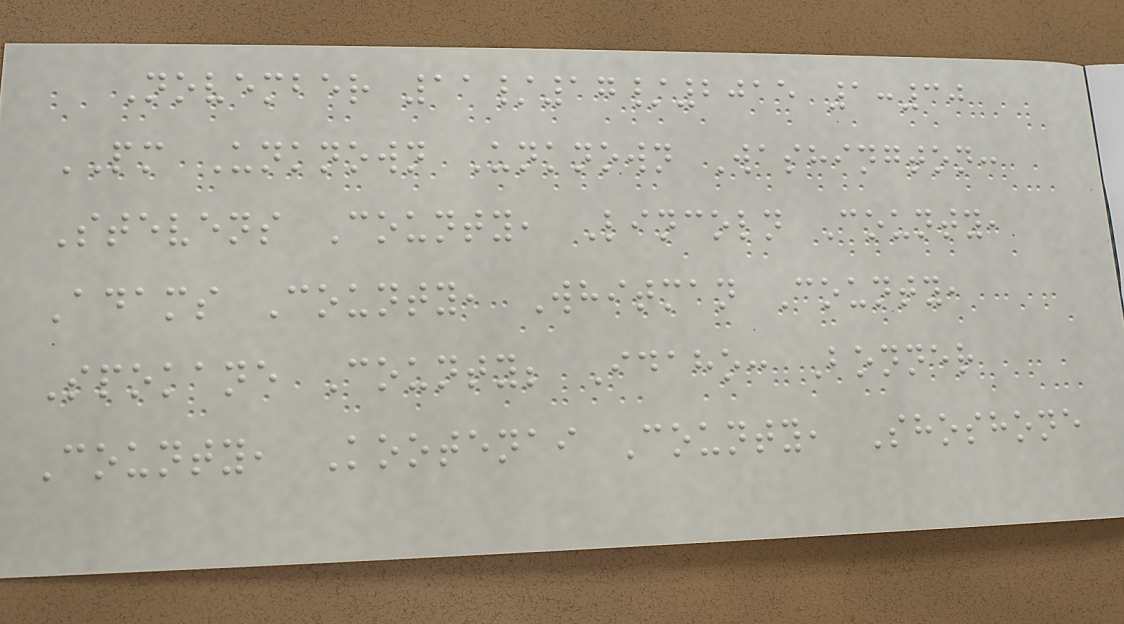November 11/17/2015 1:30
PM Unknown Unknown Washington:
Stevens County, Lincoln County,
Adams County, Whitman County,
Spokane County; Idaho: Bonner
County, Kootenai County, Shoshone
